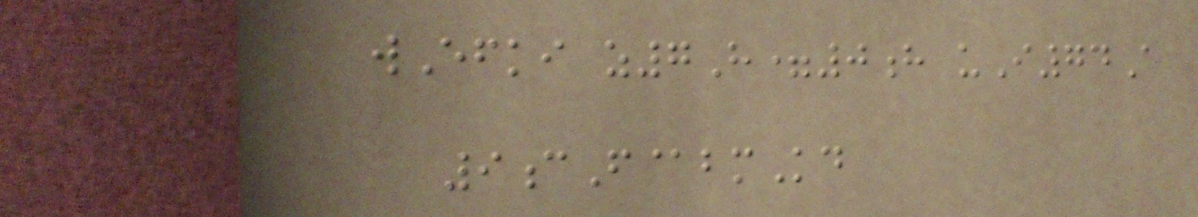wEfki z7H=0h uI74A
9cF@bmKd
